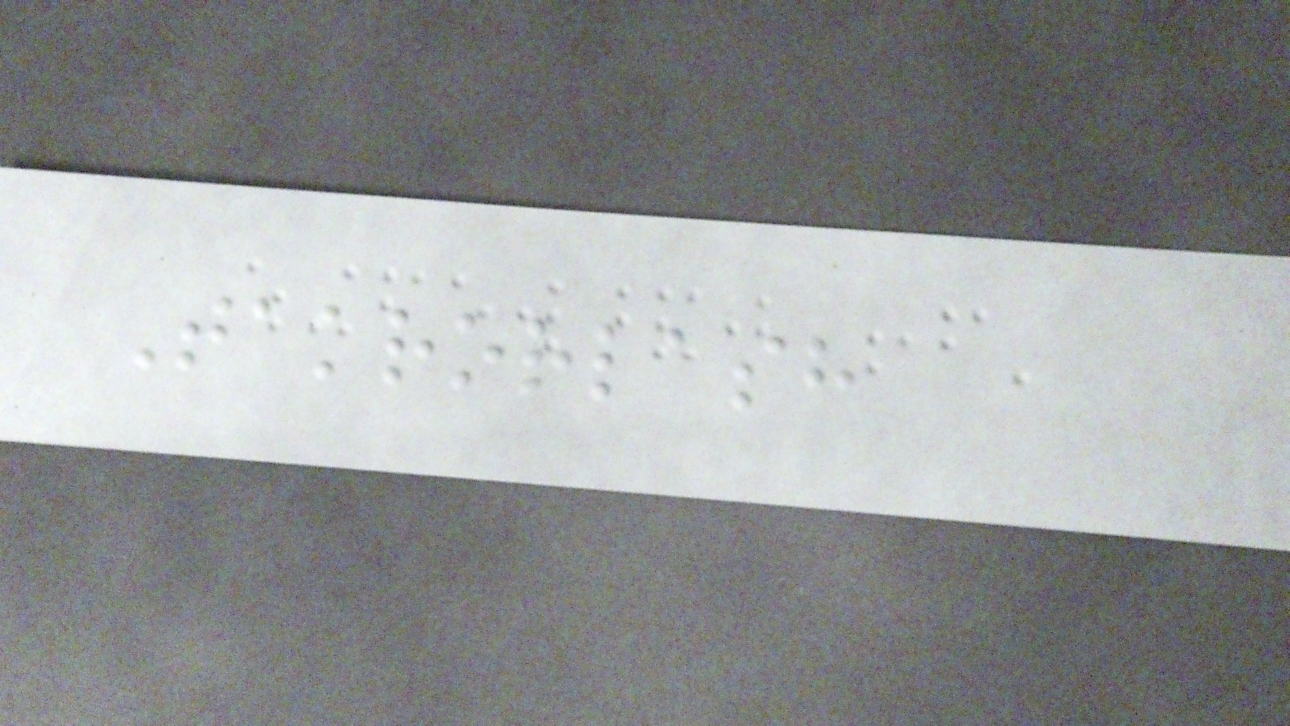Takrorlash
